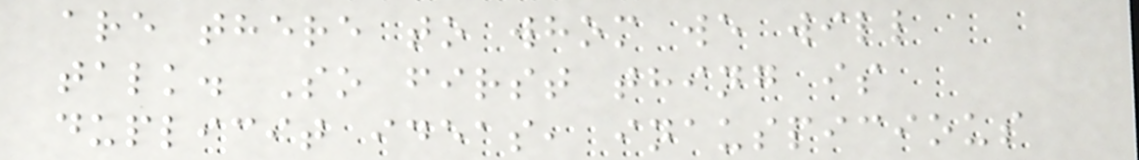are there to whom we will
talk. So first thing is
duplicit ideas, inauspicious
